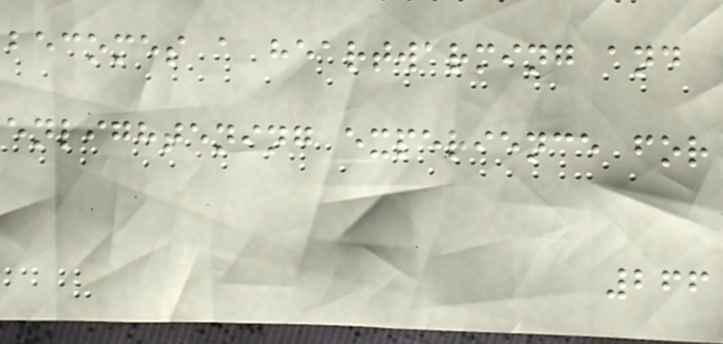becomes a heartwarming and
enlightening experience for
266
